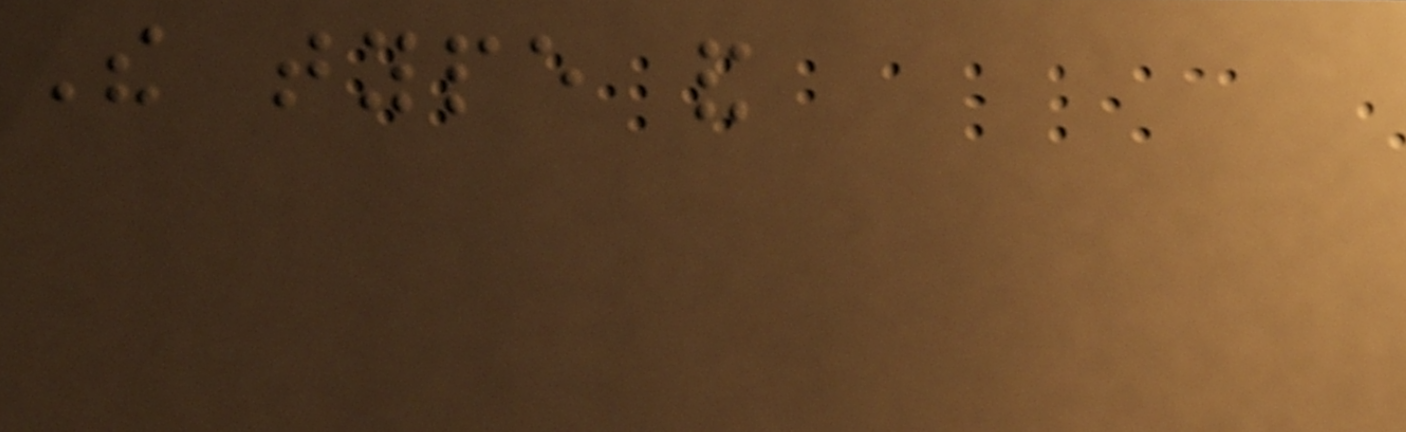The type and
